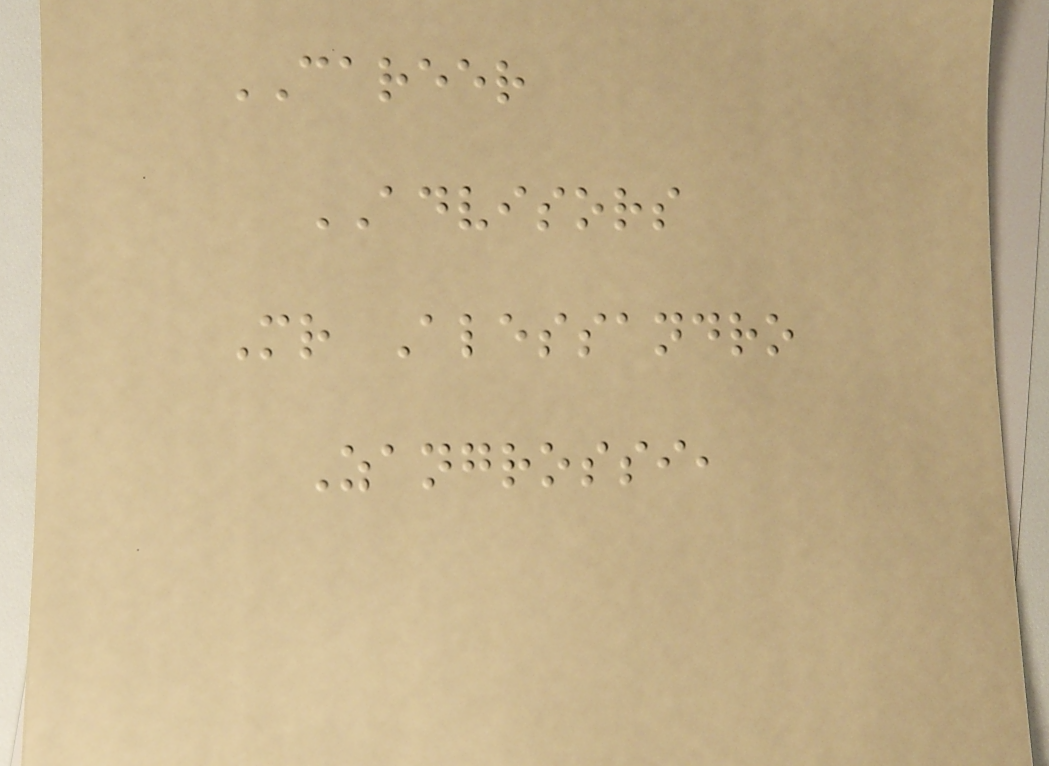CAREER
ADVISORS
Mr Alessandro
Zangrossi,
